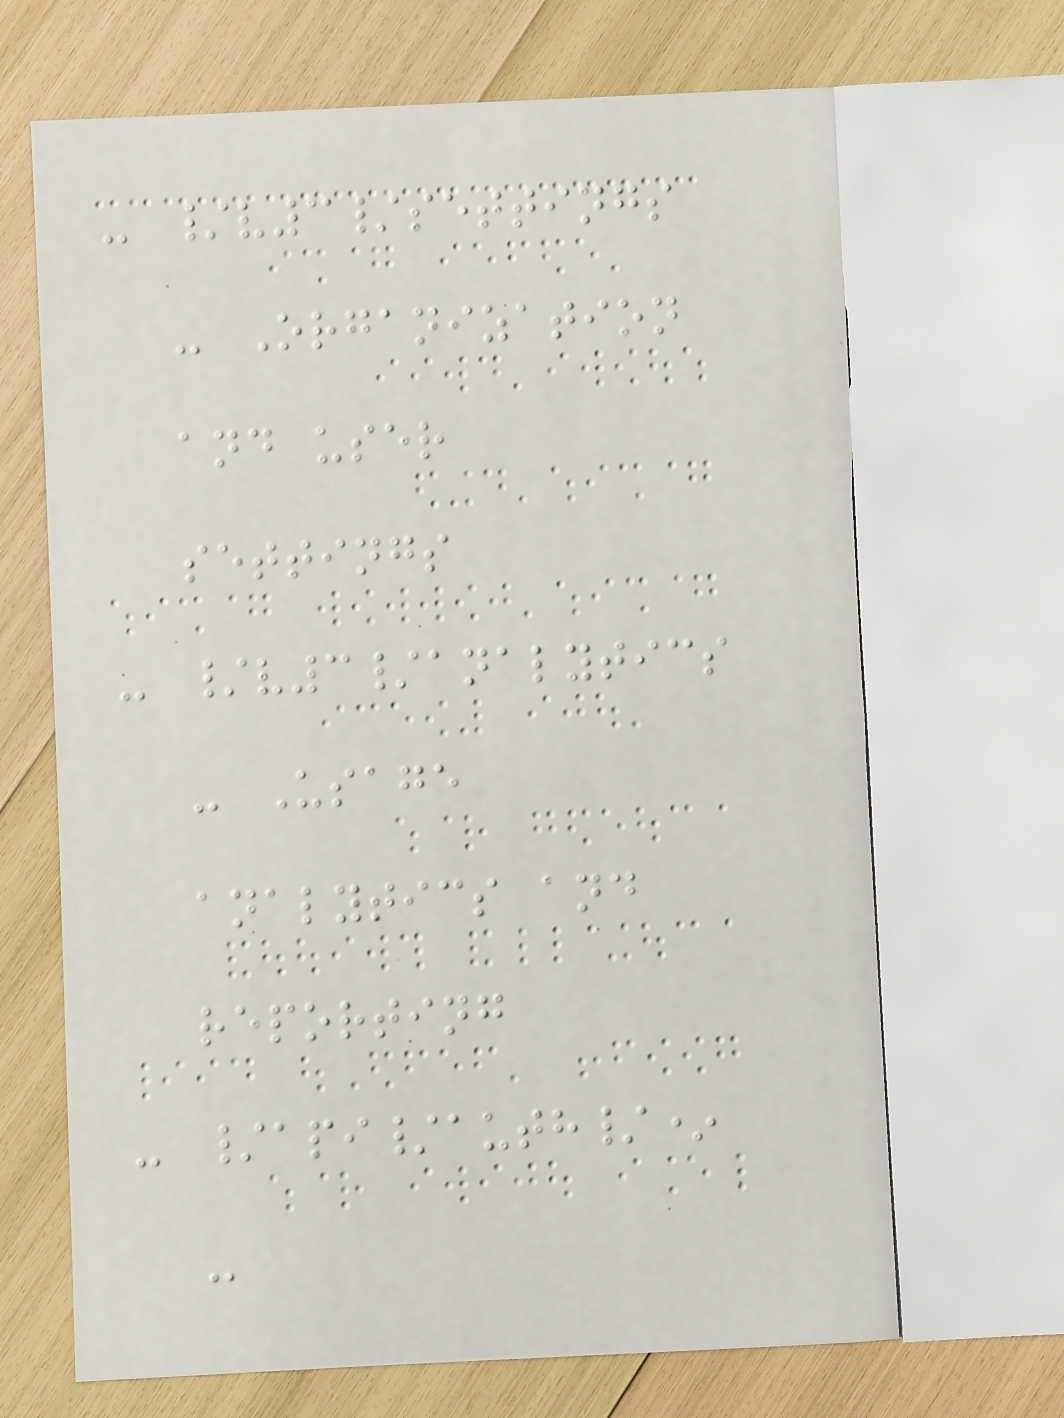- /v3/settings
- Organization
and user
settings
- /v3/analytics
- Usage
analytics and
reporting
- /api/auth/*
-
